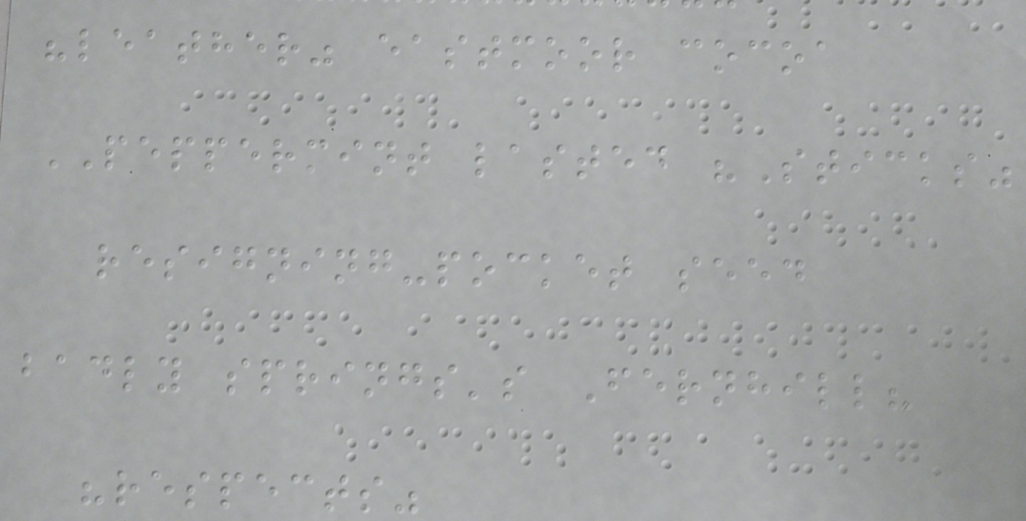"leather" eastmoor cocoa
PEPPERMINT lasted "Sticks"
resigning-pocket seed
badly springs's Fernhill?
"respects"
